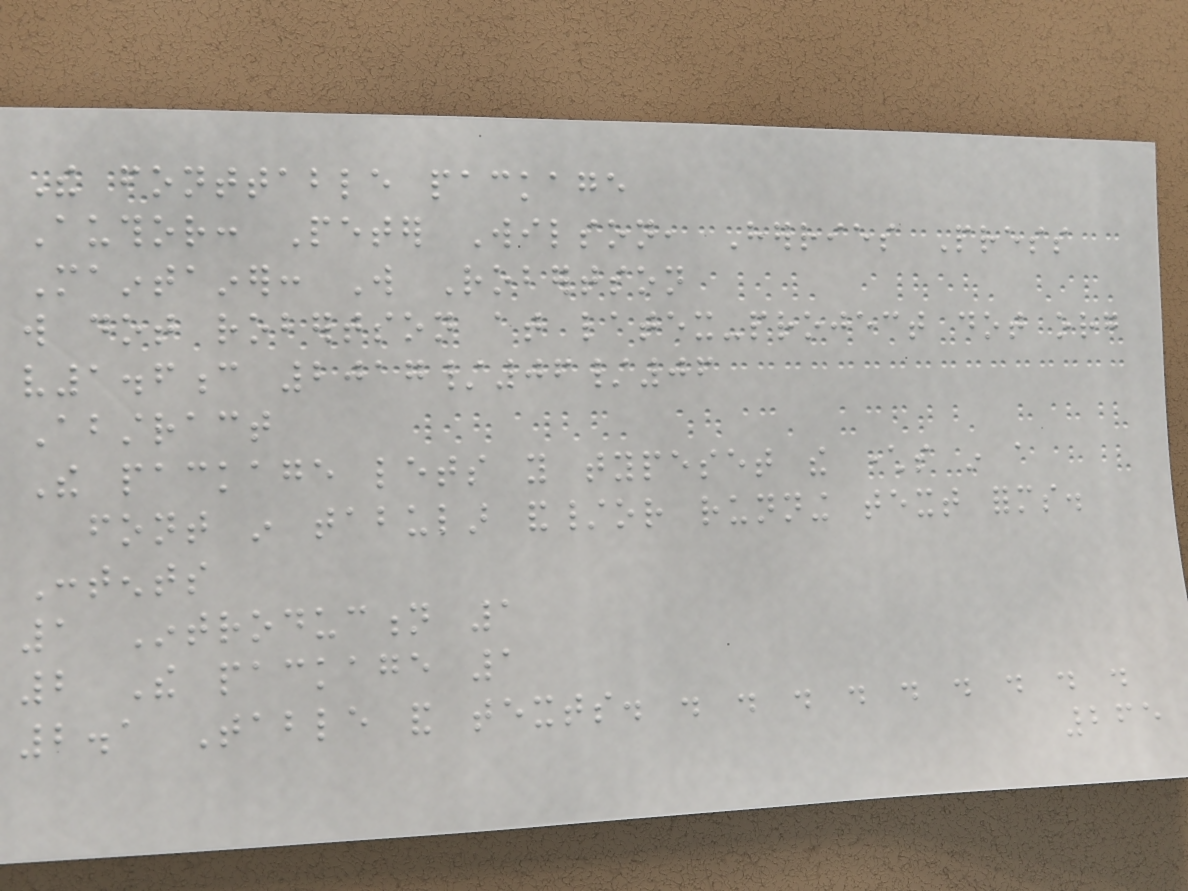The fonttable package
Author: Peter Wilson, Herries Press
Maintainer: Will Robertson
will dot robertson at latex-project dot org
v1.6c 2017/06/06
Abstract
The package lets you typeset the characters in a
font in tabular and/or running text forms.
Contents
1 Introduction 1
2 The package 1
2.1 Table and texts. . . . . . . . . .
265
